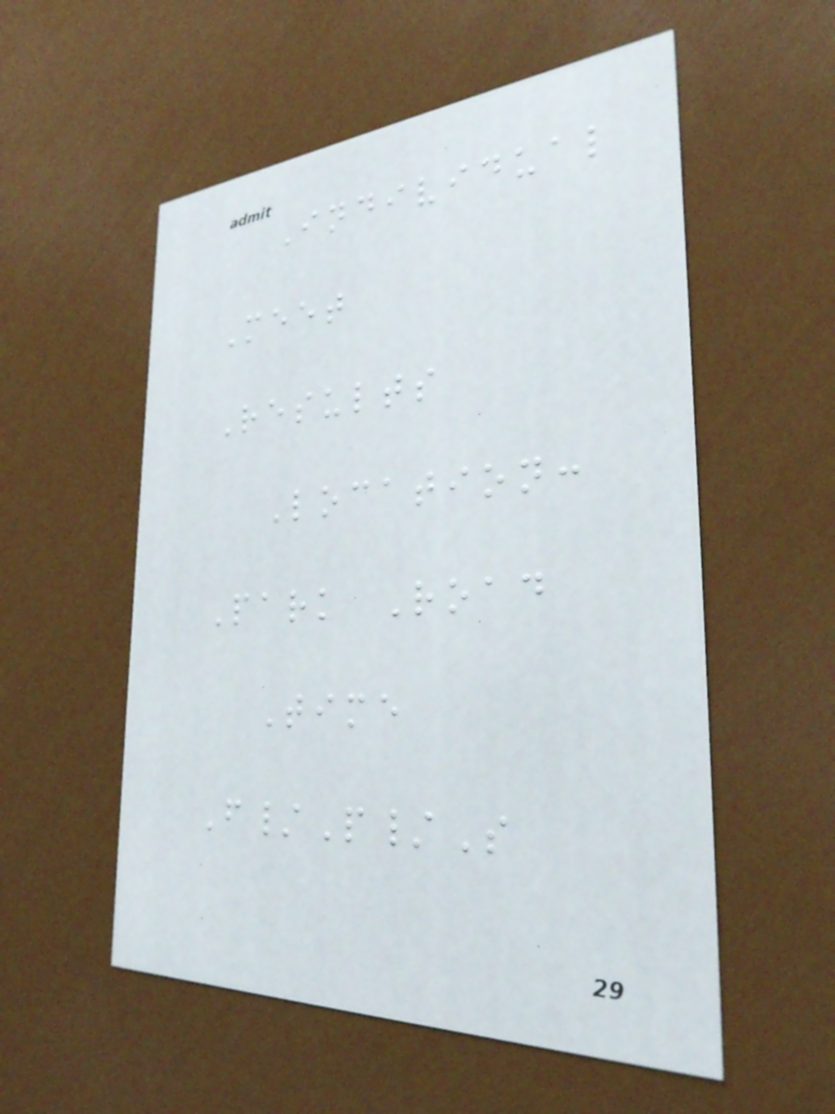Individual
Meet
Results
Location:
Park Road
Time
F/P/S
